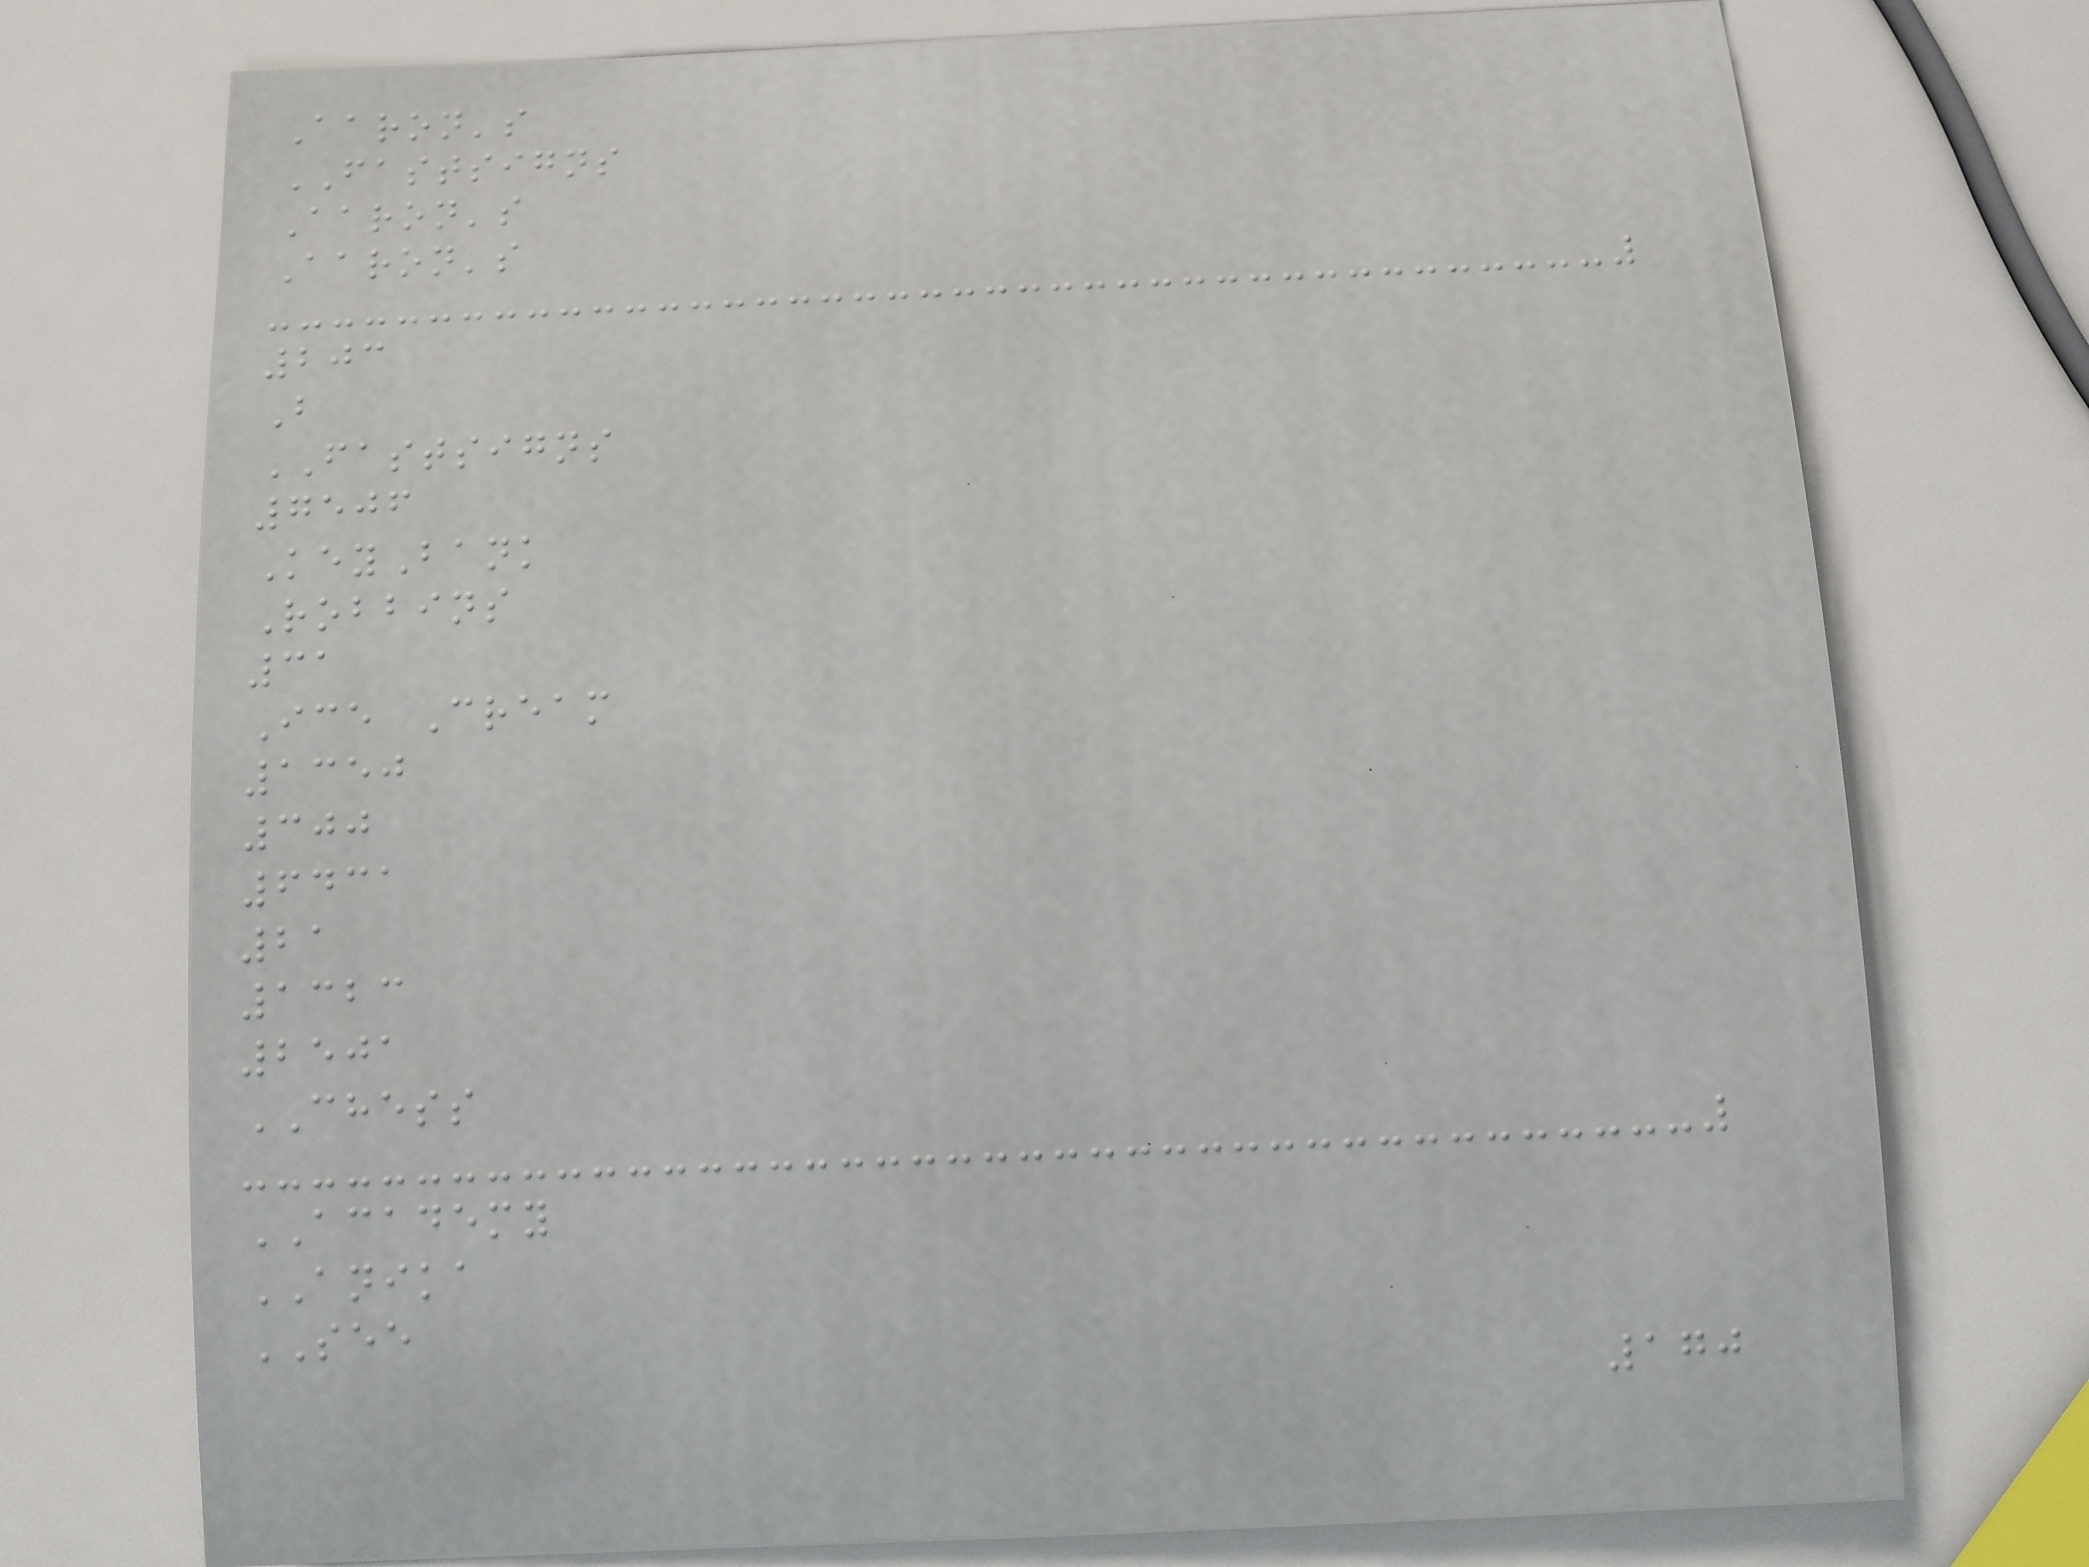Aaron's
FASTSIGNS
Aaron's
Aaron's
203
B
FASTSIGNS
7506
KeyBank
Robbins
31
Ice Cream
1350
300
6431
21
1323
2501
CHESS
ACADEMY
ANIKA
SEE
170
